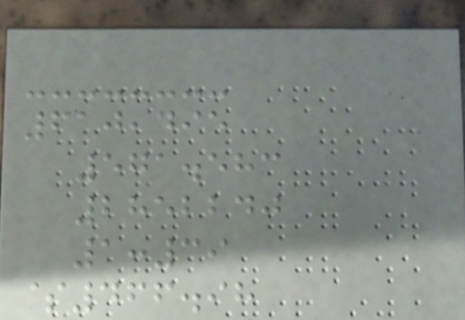610,495
571.583
2852240
1:39
$466.98
